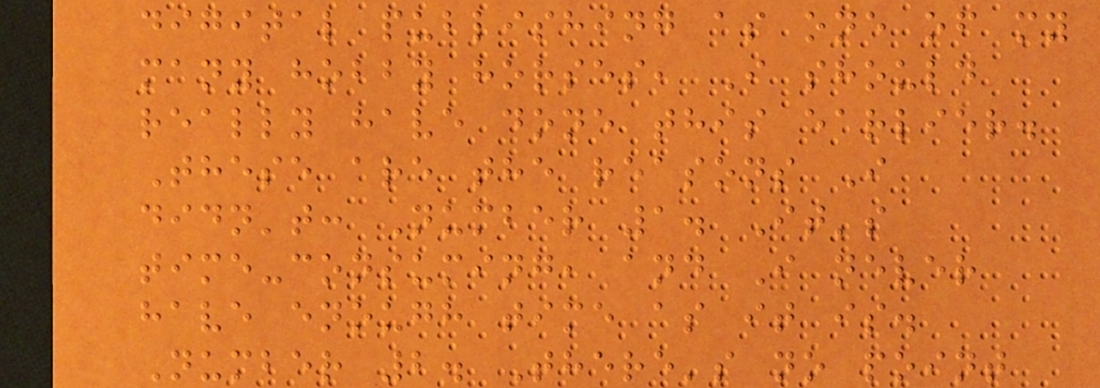digital publishing as one of my
many hobby horses, I should
really have done this earlier.
These are the reasons I
didn't: Number 1. It's
time-consuming, and I never
have enough time as it is.
Number 2. There's no point
